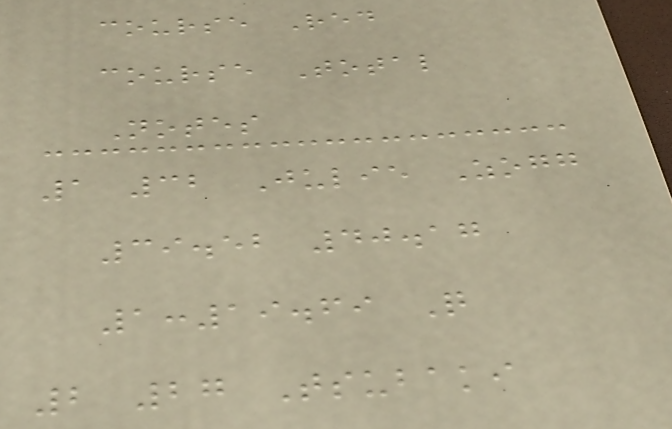course Red
course Total
Notes
1 32 Julie Zogg
39.52 40.17
1:19.69 Q
2 27 Tsubaki
